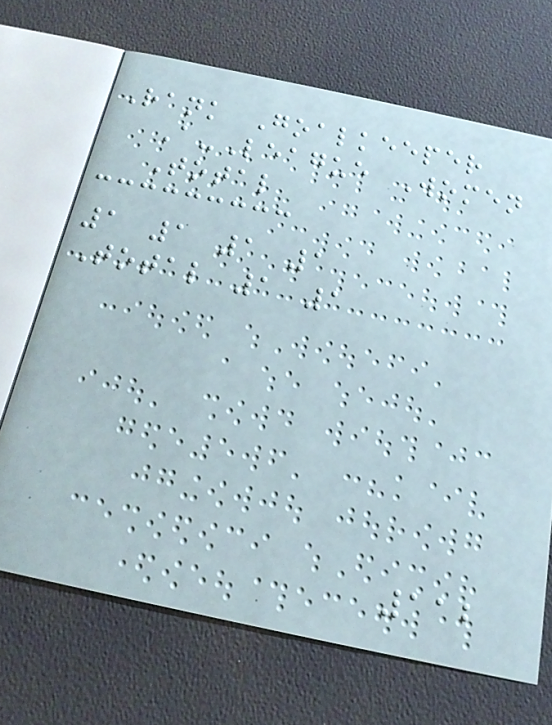Rank Goalkeeper
A-League Women
Total
1 1 1 1
Total 1 1
112
